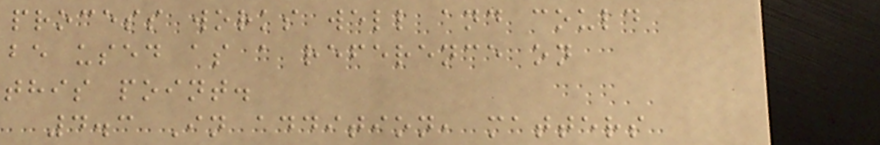process works well and could
be used as a reference on
this point.
4.3 In addition, matters
